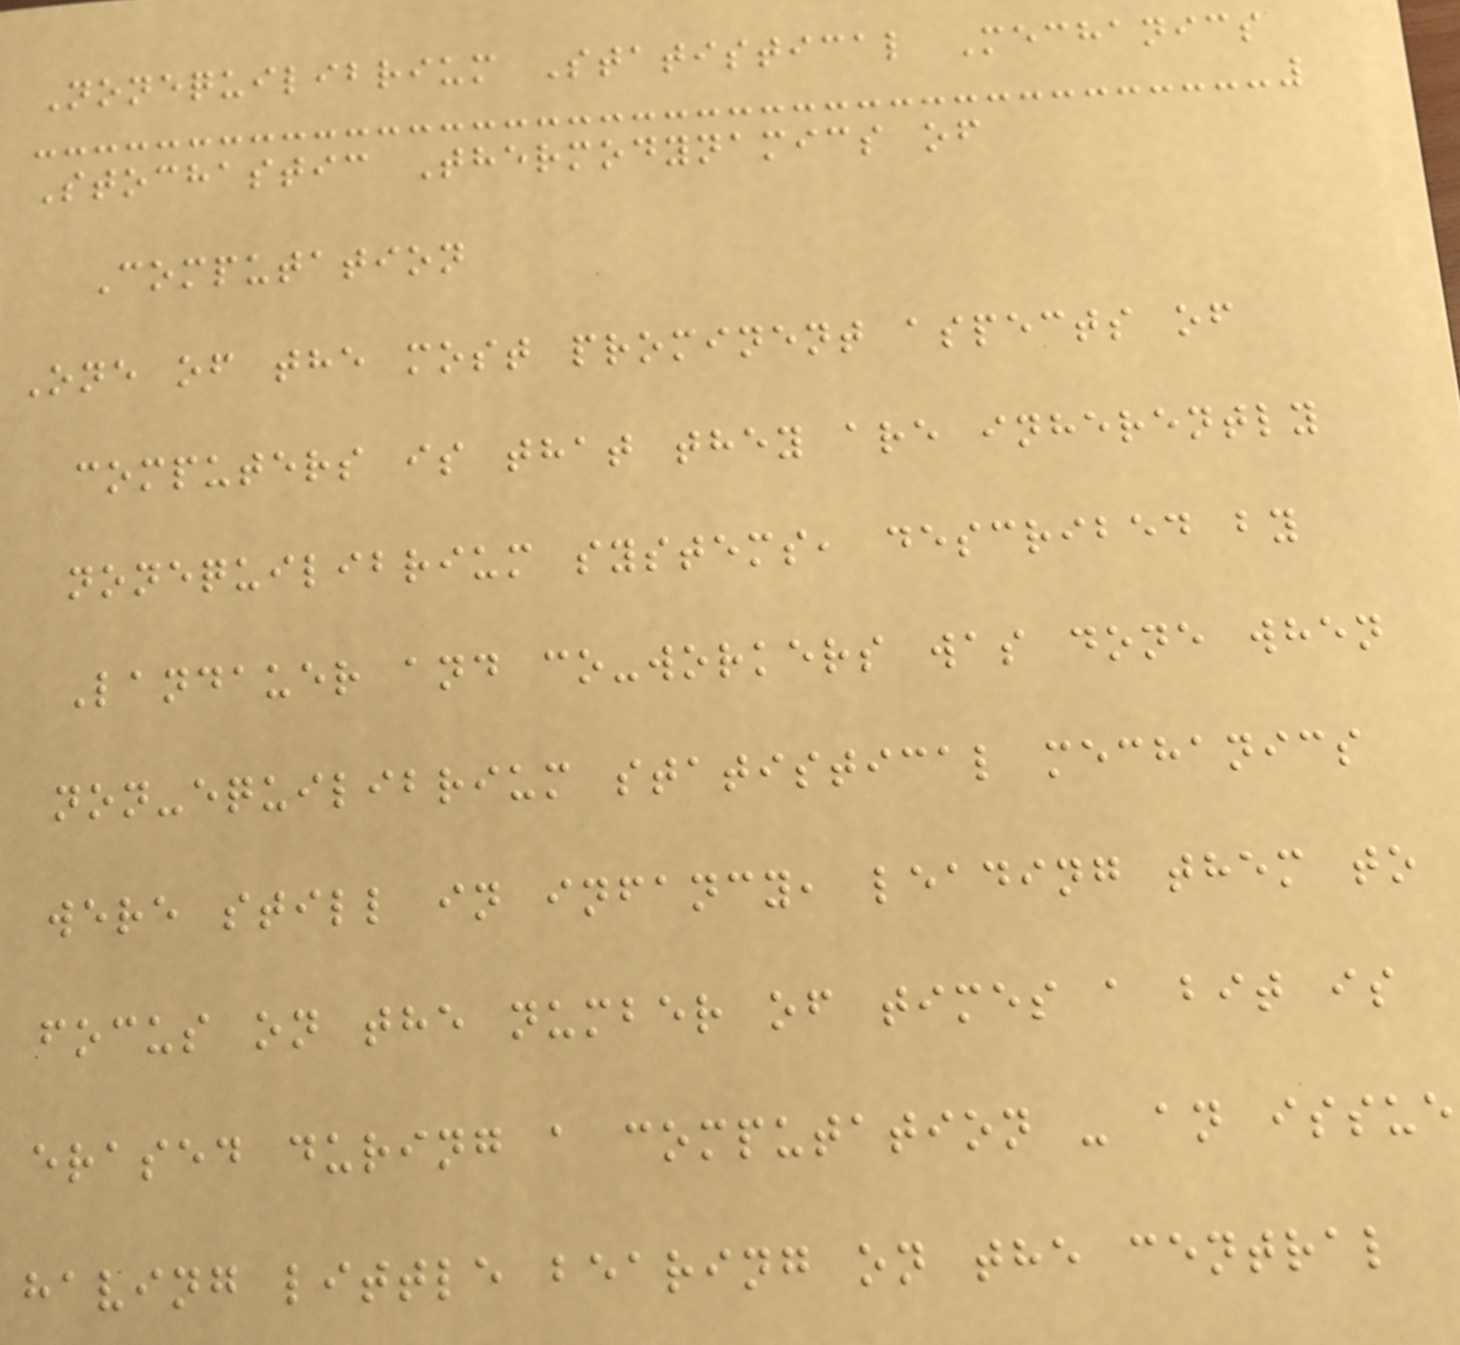Nonequilibrium Statistical Mechanics
Stochastic Thermodynamics of
Computation
One of the most prominent aspects of
computers is that they are inherently
nonequilibrium systems, described by
Landauer and co-workers was done when
non-equilibrium statistical mechanics
were still in infancy, leading them to
focus on the number of times a bit is
erased during a computation - an issue
having little bearing on the central
